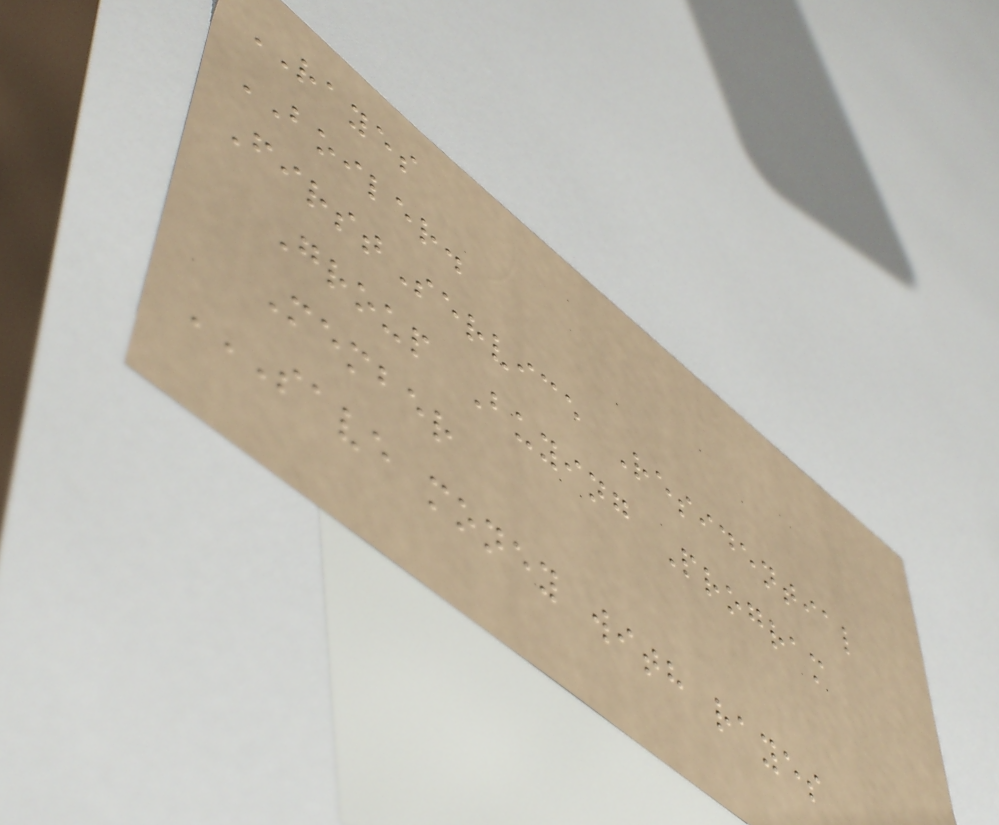RAYES
BOILER.
FirstService Residential
Group Buying Program
Member
SAVE MONEY WITH RAYES
